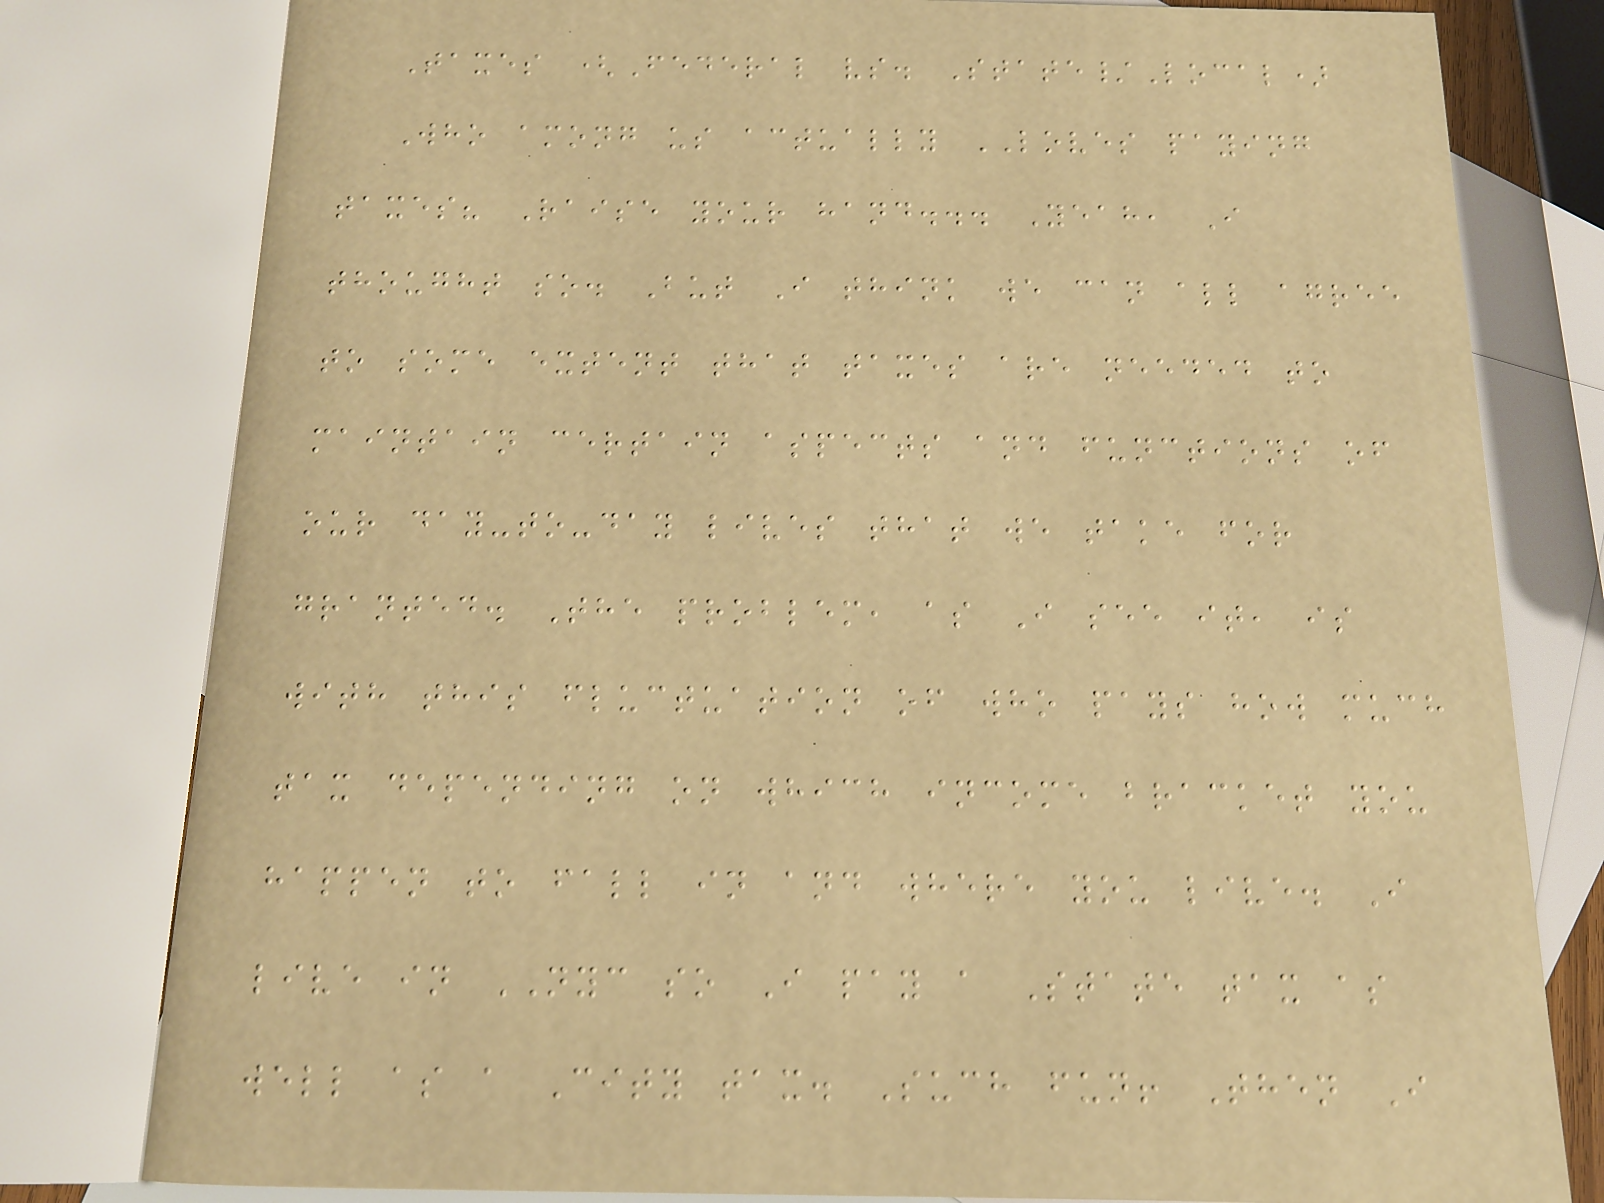Taxes (Federal vs. State/Local)
Who among us actually LOVES paying
taxes? Raise your hand... Yeah, I
thought so. But I think we can all agree
to some extent that taxes are needed to
maintain certain aspects and functions of
our day-to-day lives that we take for
granted. The problem, as I see it, is
with this fluctuation of who pays how much
tax depending on which income bracket you
happen to fall in and where you live. I
live in NYC so I pay a State tax as
well as a City tax. Such fun! Then I
